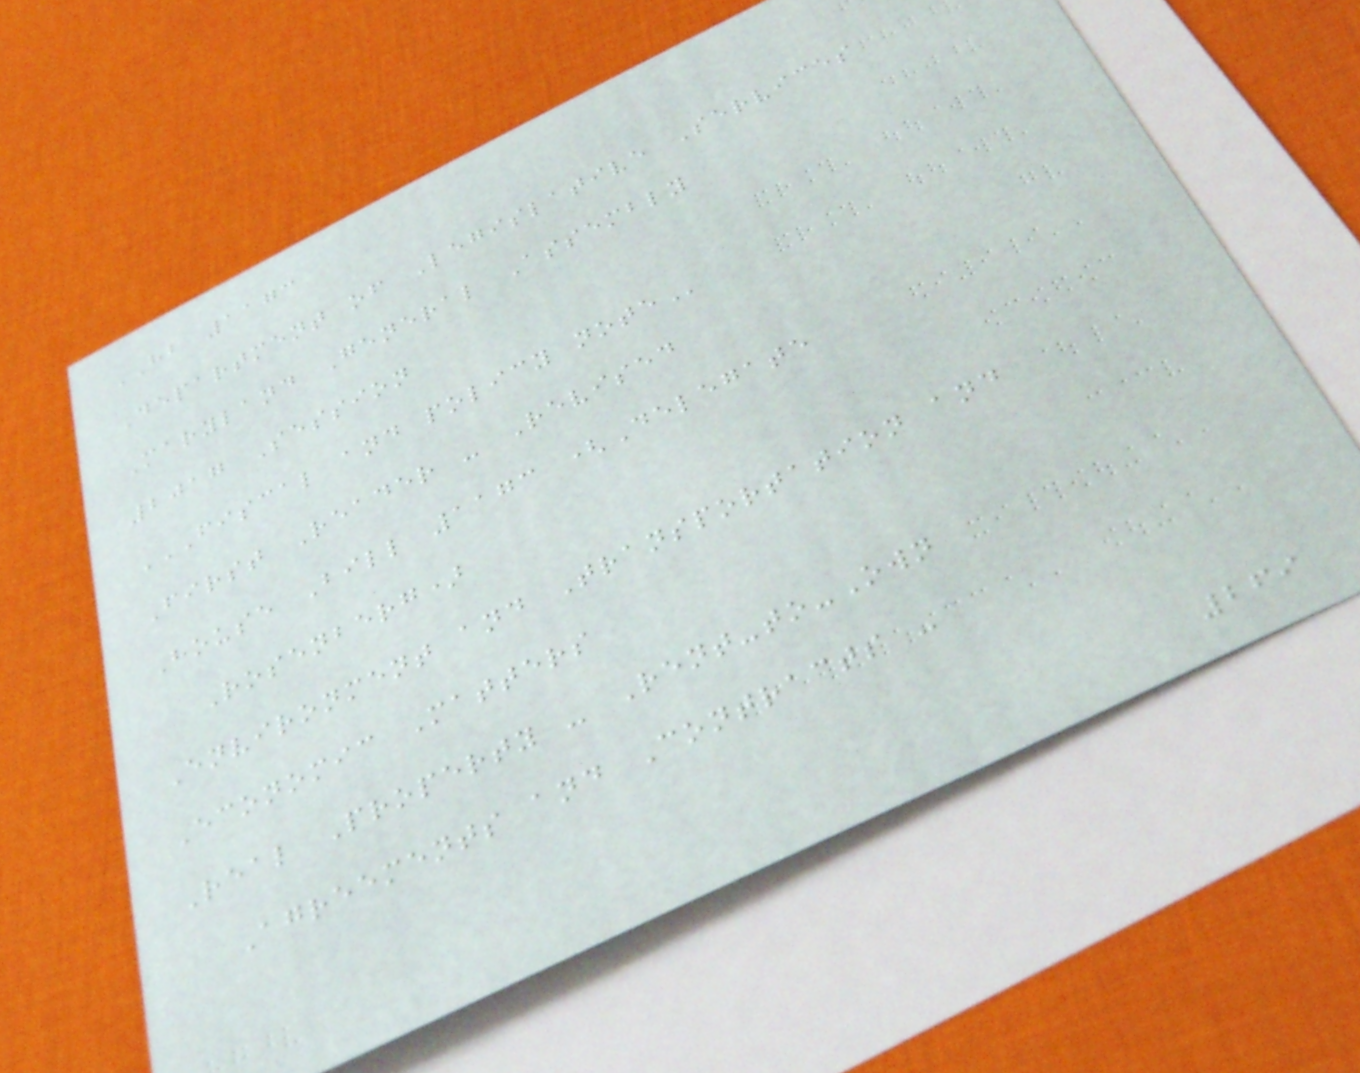HB 1173
Department of Legislative Services
Maryland General Assembly
2017 Session
FISCAL AND POLICY NOTE
First Reader - Revised
House Bill 1173 (Delegate
Rosenberg)
Environment and Transportation and
Economic Matters
Real Property - Rent-to-Own
Agreements and Contracts -
269
